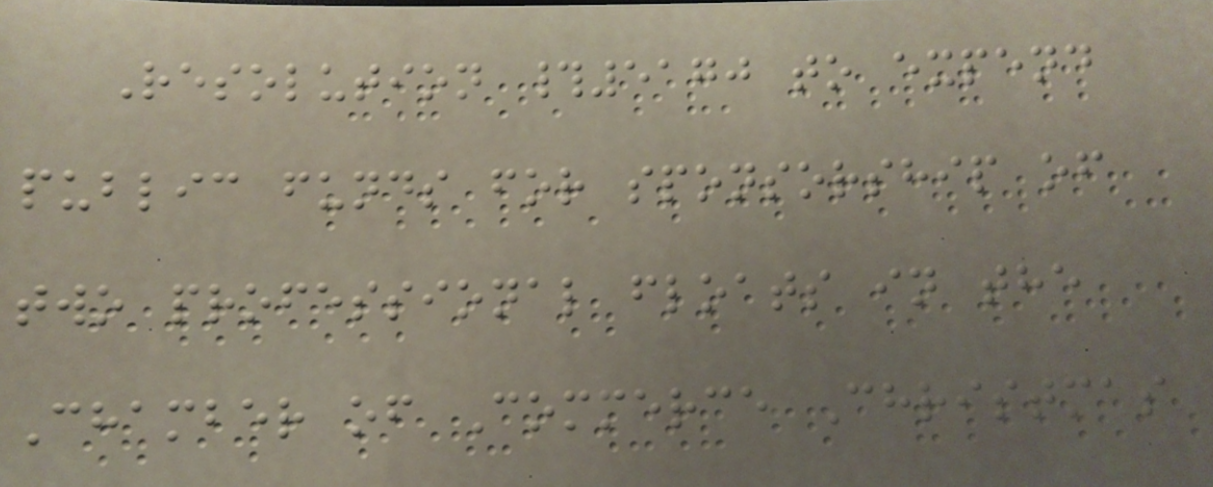Resolution #5170 to expend
public funds for sponsorship of
two professional floats in the
Chamber of Commerce Christmas
